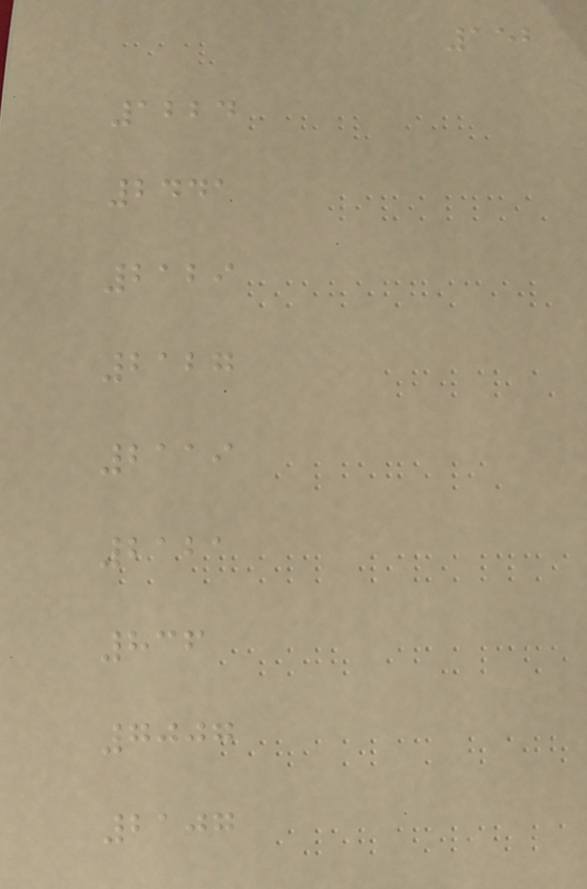152
1224
2441
2129
2127
2119
2121
836
7007
2107
